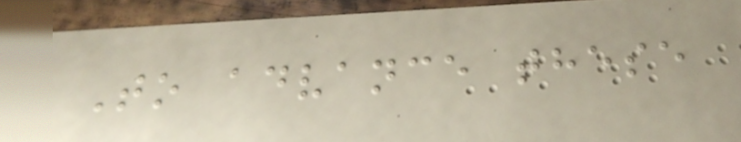To advance these
